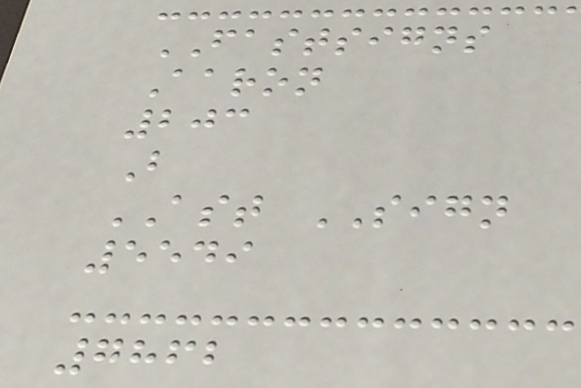FASTSIGNS
Aaron
203
B
AST SIGN
5549
7862
